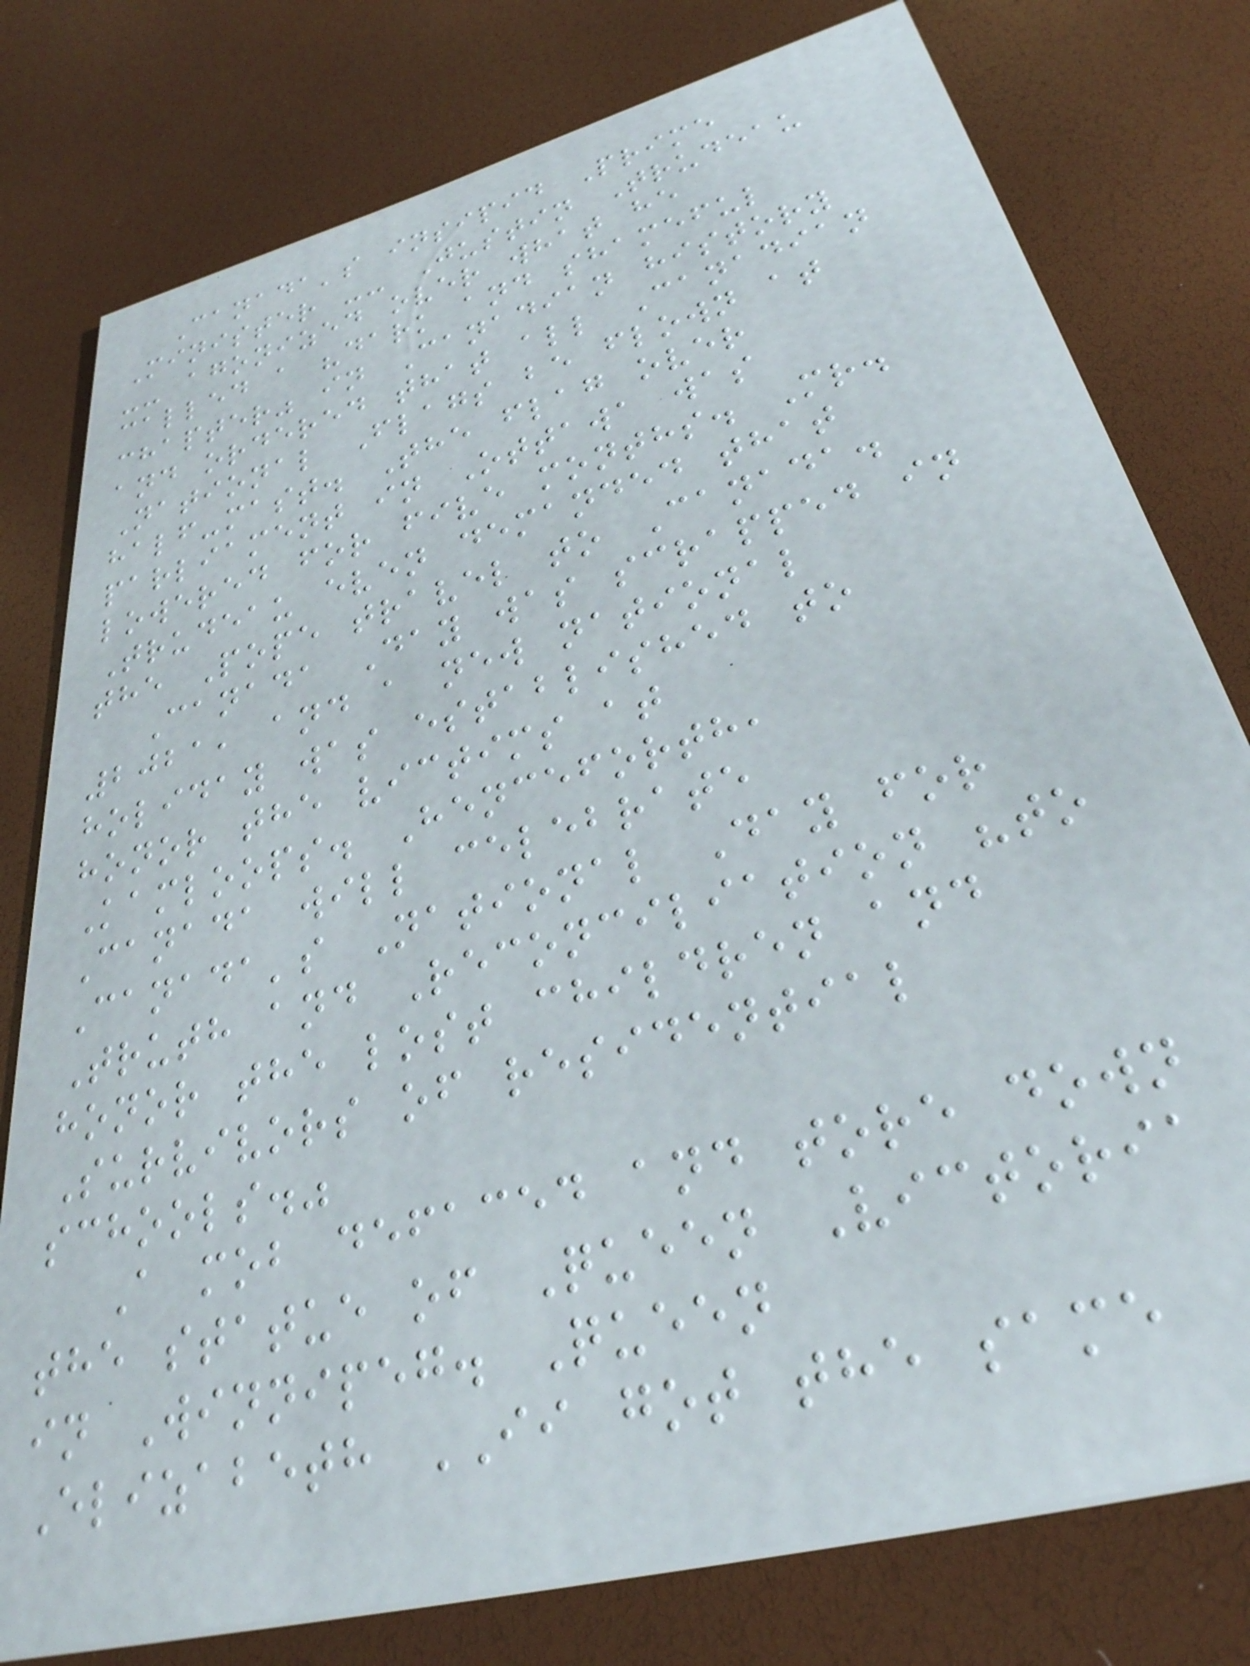Canada's insipid Prime
Minister -- Justin Trudeau
-- agonized over what he
called a "dark and shameful
chapter" in Canadian history
and ordered that all Canadian
National Flags be flown at
half-mast. The flag over
parliament in Ottawa was
lowered for five months. Mr.
Trudeau even demanded that
the Pope travel to Canada.
Canada Day was scrapped in
2021, and a new national
holiday was established to
honor the victims at
Kamloops. Henceforth,
Canada will celebrate
Canada's National Day for
Truth and Reconciliation "to
honor the lost children and
Survivors of residential
schools."
A mob defaced and tore down
the statue of Queen Victoria
in Winnipeg. Queen
Elizabeth II got the same
